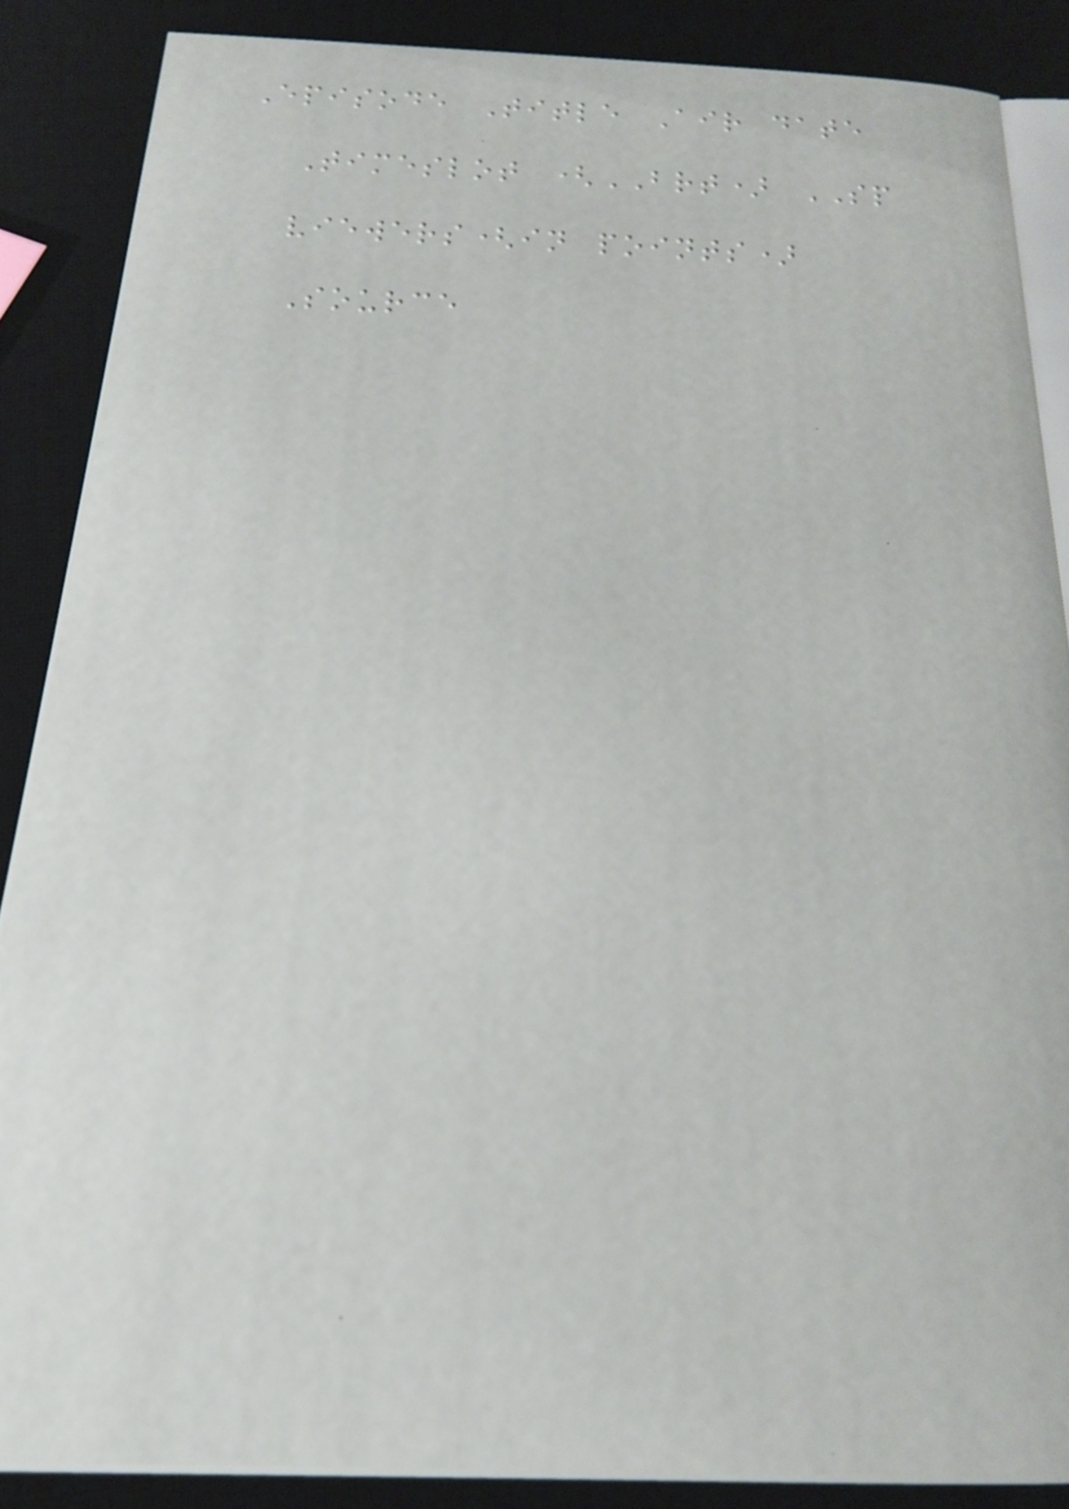Episode Title Air date
Timeslot (BRT) SP
viewers(in points)
Source
